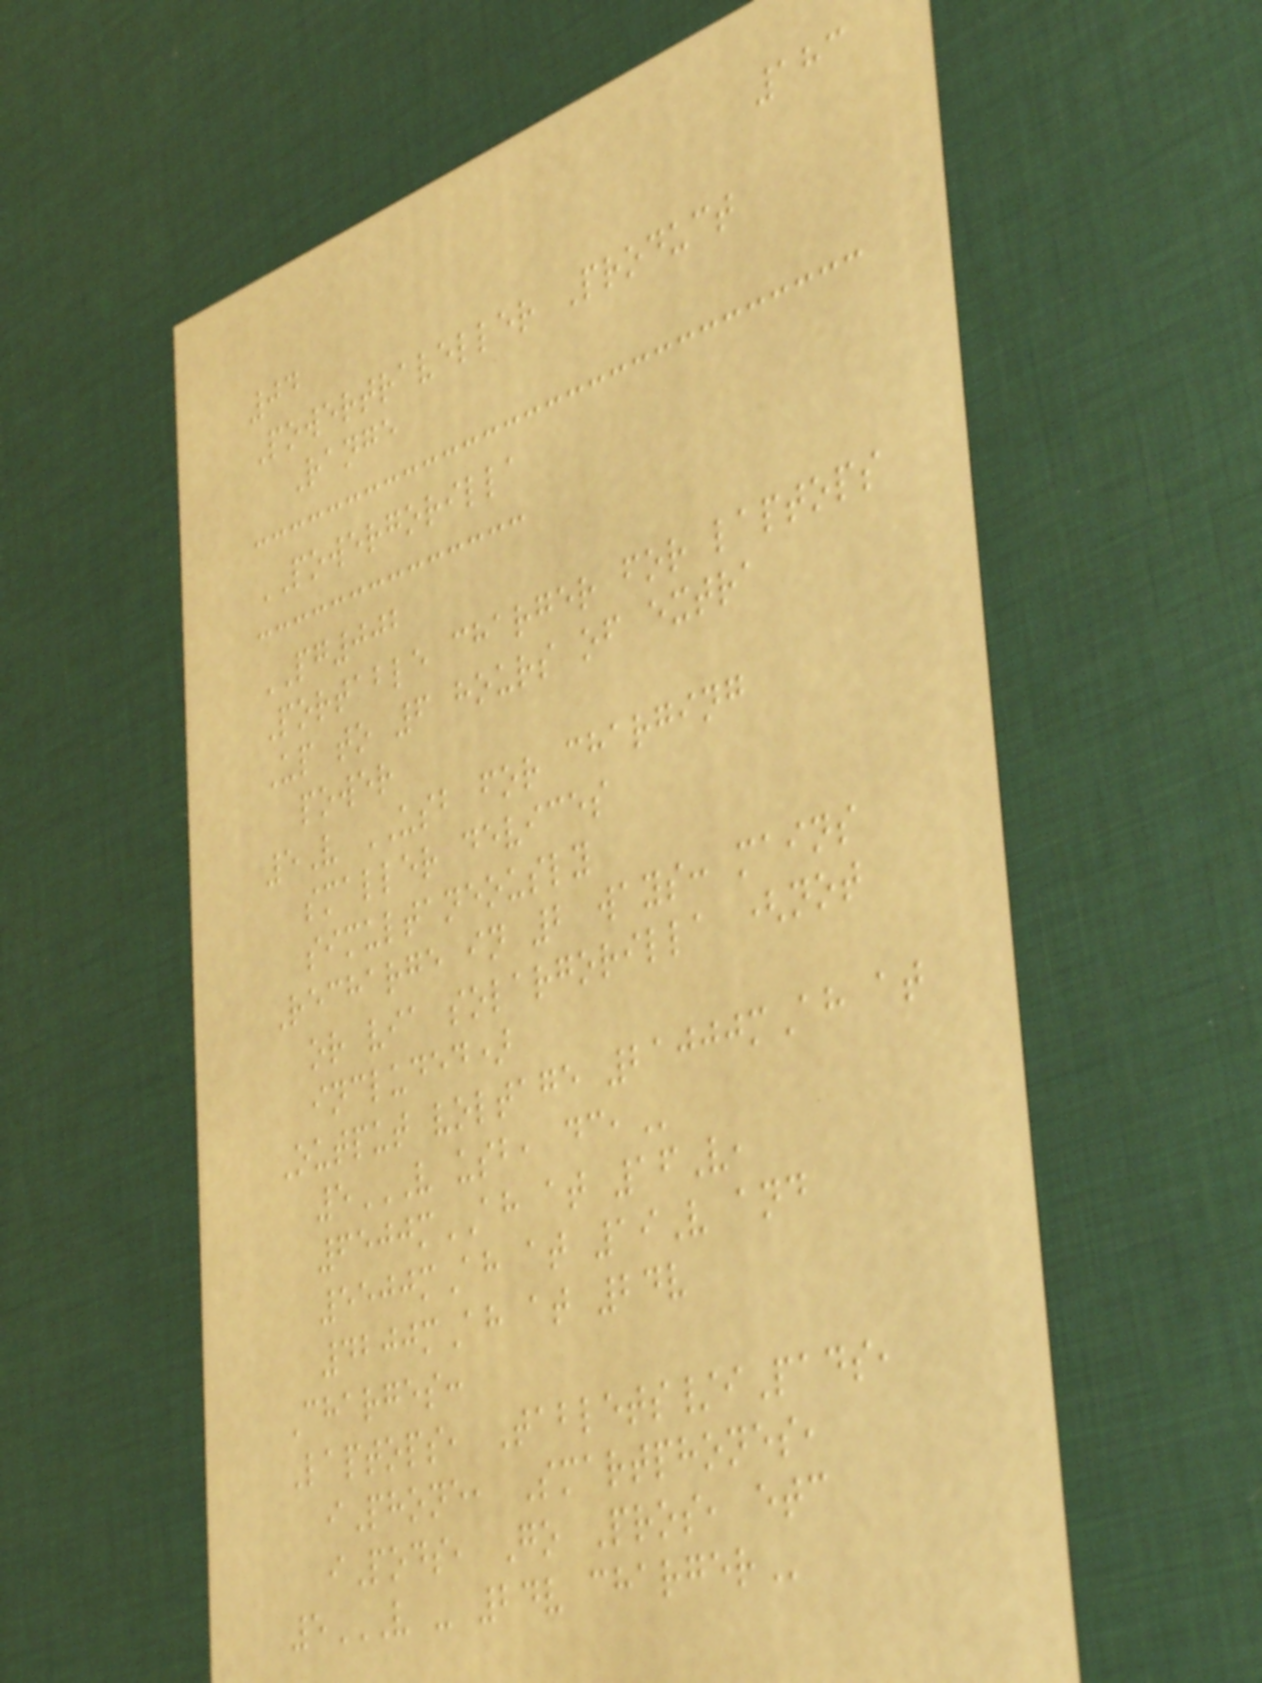183
04
Powertraveller Product
Range
POWERGORILLA
PG002
Portable charger for laptops
Up to 6 hours of extra
power
5V USB for charging
smaller devices
simultaneously
Recharge in 2 ways: mains
or via solargorilla (not
included)
Output voltage 21000mAh at
5V USB, DC,
6500mAH at 16V,
5500mAh at 19V and
4200mAh at 24v
Charges:
Laptops, Tablets/iPads,
iPhone, Smartphones,
iPods, Go Pros, etc
5V - 24V CHARGER
